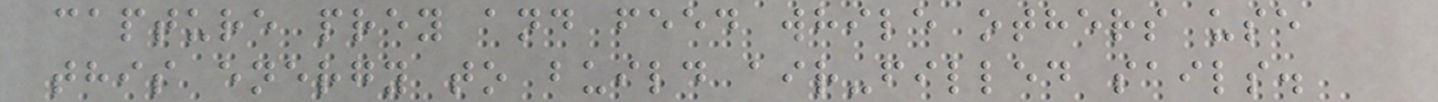capture prey and feed while others use
this energy to build air-filled sails.
